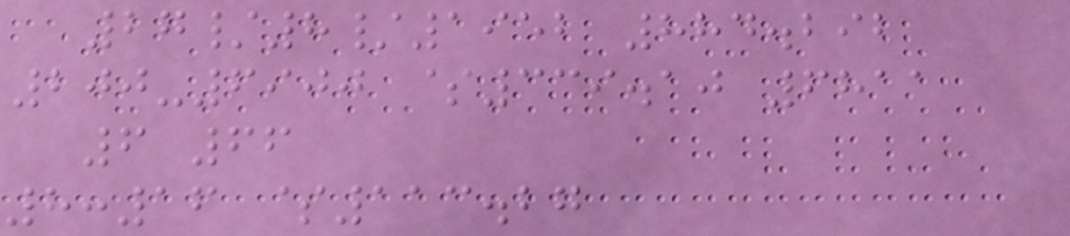27/8/1952 884.292
200-6900 $339.10 6811
6 66
8:16 $113.27
